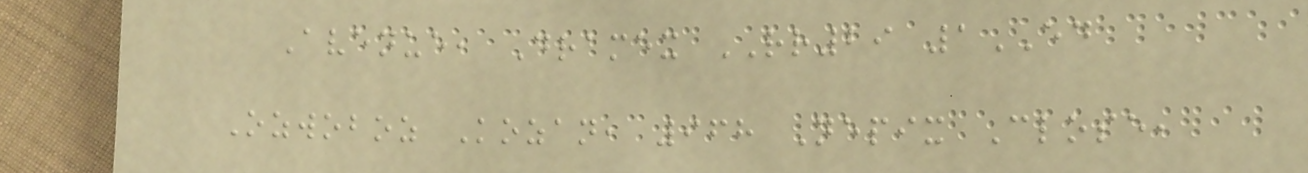Avenue, Dramex RR29 1ED
Ozwoboz Kozan, 968 Nepix Close,
